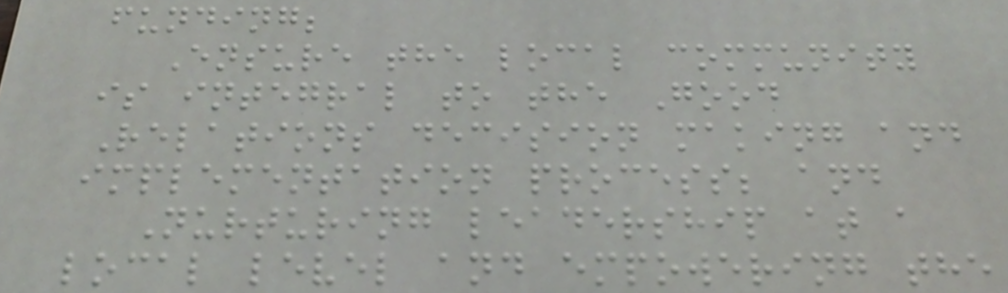funding;
Ensure the local community
is integral to the Good
Relations decision making and
implementation process; and
Nurturing leadership at a
local level and empowering the
